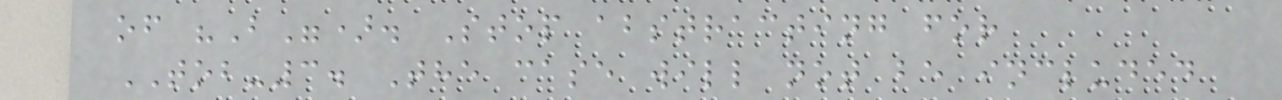of "B"). Stop abstracting for
TOB-3. The case will not be included
